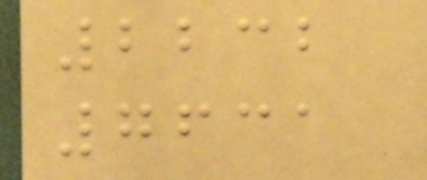2232
7631
